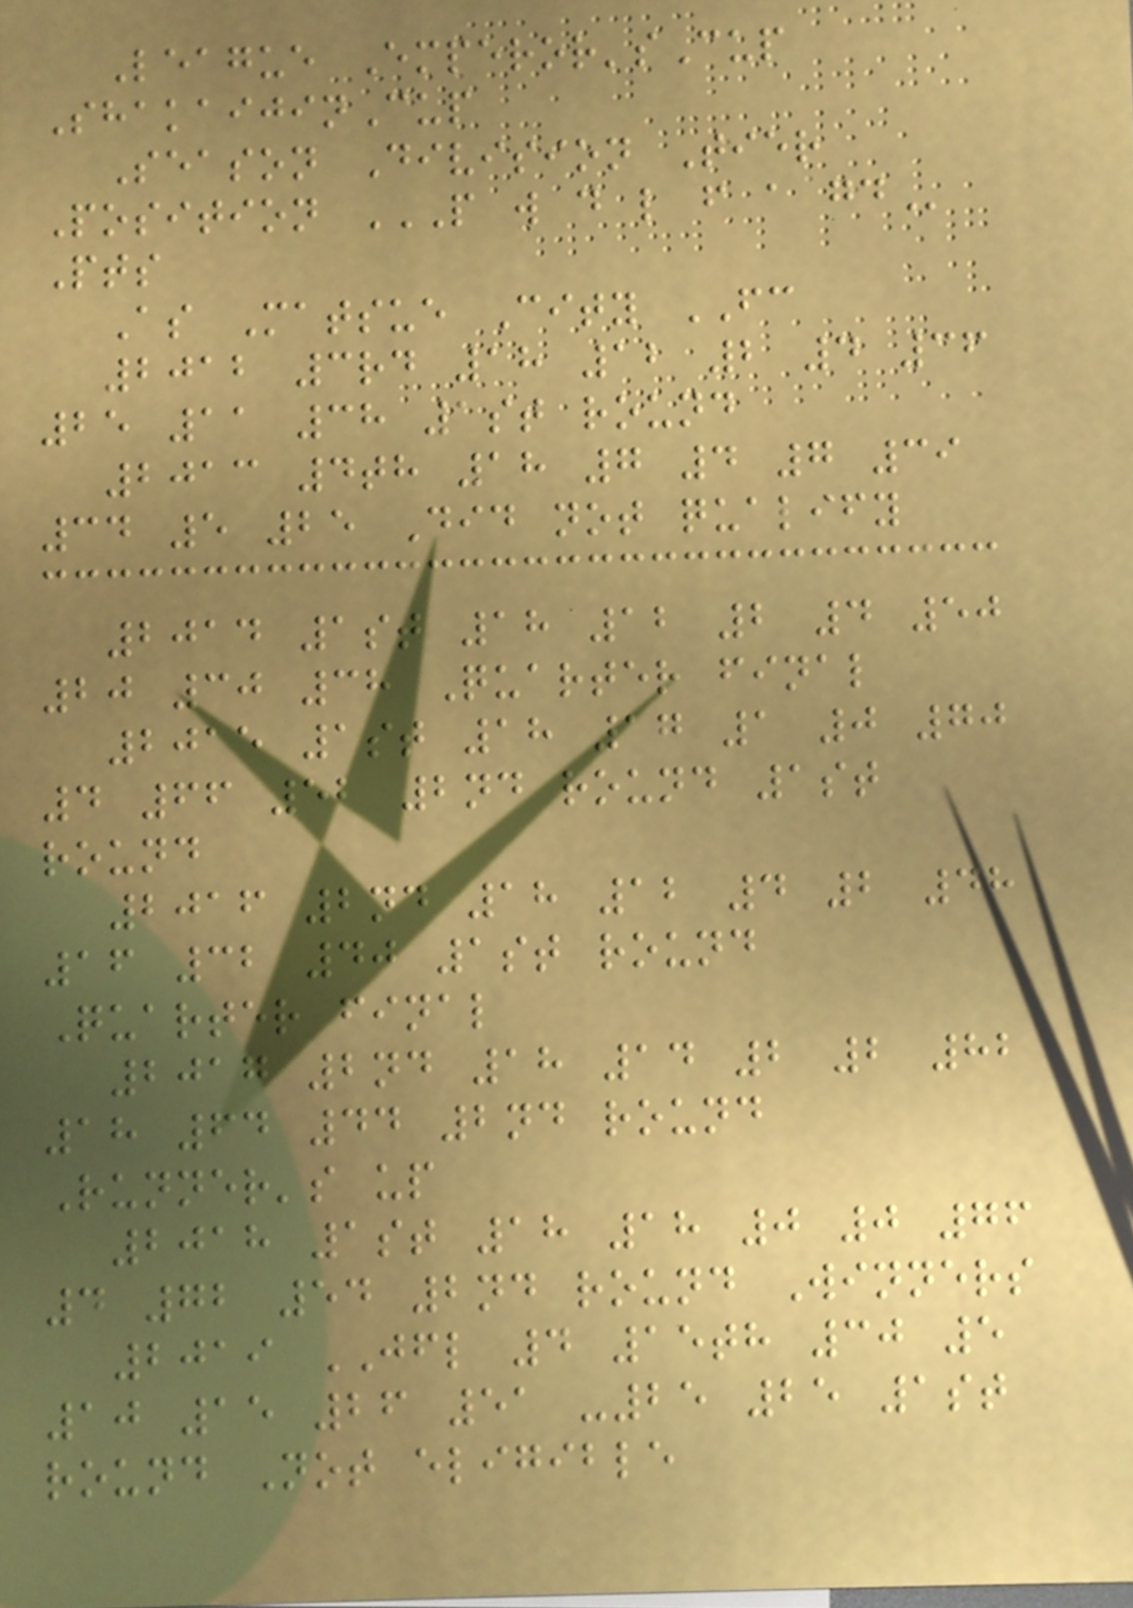League Emperor'sCup
ShakaijinCup
Season Division Tier
Position P W D L F A GD
Pts
As Matsue City FC
2012 3rd 18 12 2 4 36
25 11 38 1st round
2013 4th 18 7 4 7 39
34 5 25 Did not qualify
2014 1st 18 12 2 4 50
20 30 38 Quarter final
2015 1st 18 17 1 0 70
4 66 52 2nd round 1st
round
2016 2nd 18 12 4 2 48
16 32 40 1st round
Quarter final
2017 2nd 18 14 2 2 82
18 64 44 2nd round
Runner's up
2018 1st 18 18 0 0 76
4 72 54 2nd round Winners
2019 JFL 4 15th 30 5
10 15 26 51 -25 25 1st
round Not eligible
